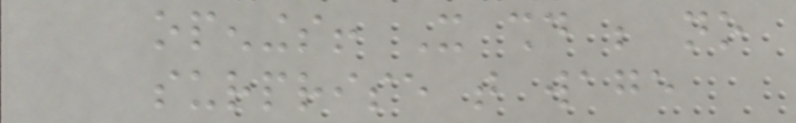openings! It should be no
surprise that wage
